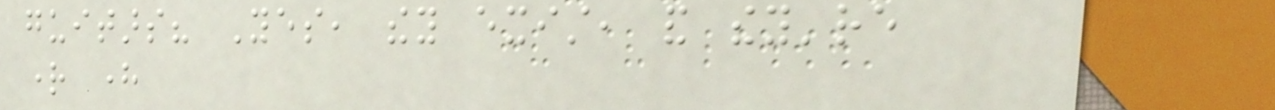guitars? Yes, they exist, and they're
right here
